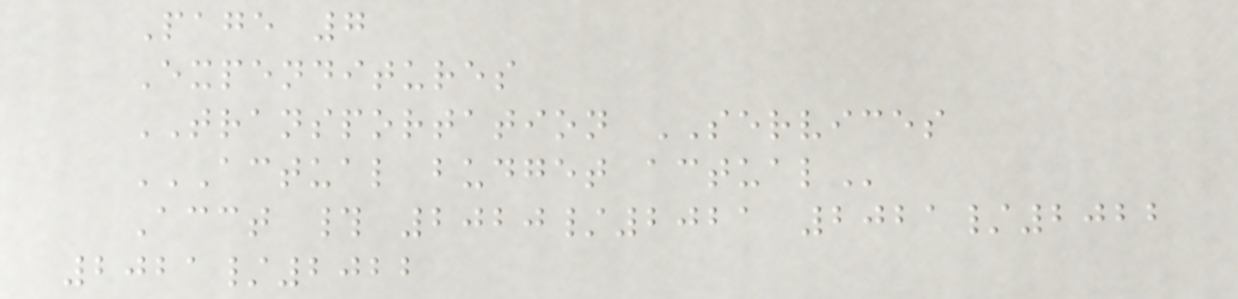Page 7
Expenditures
TRANSPORTATION SERVICES
ACTUAL BUDGET ACTUAL
Acct # 2020/2021 2021/2022
2021/2022
